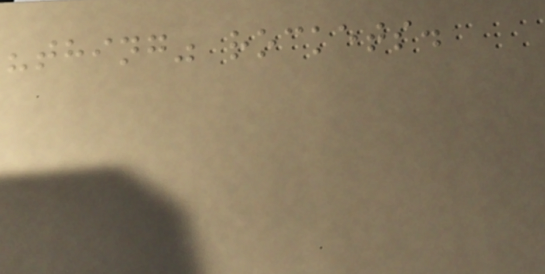"thing" rockets.
